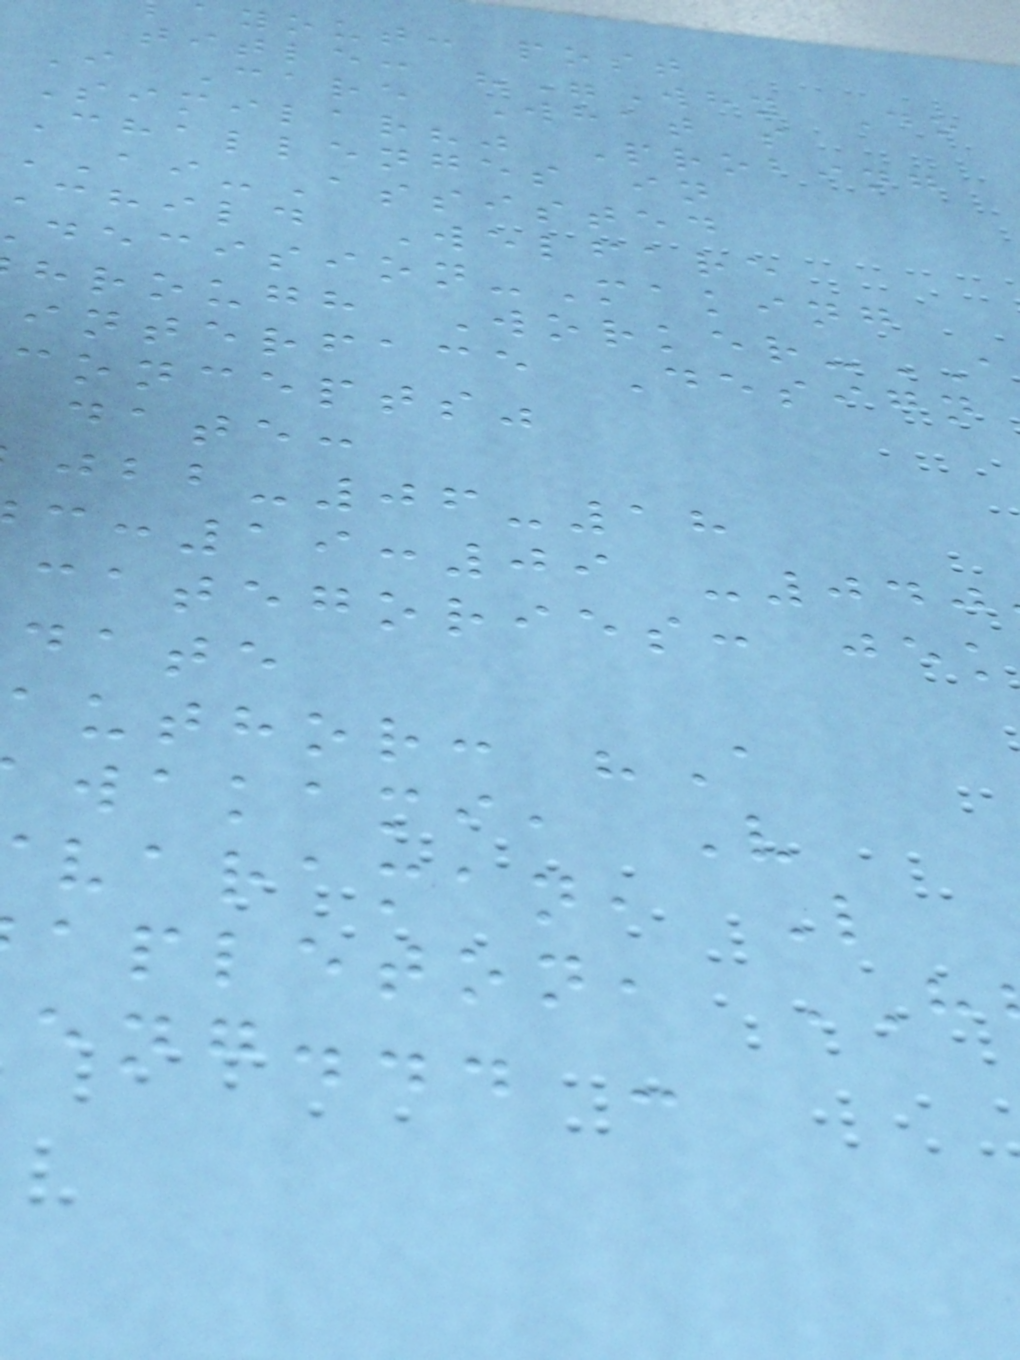yout: post
title: ""Why Do
I Care What s
Similar?" Probing
Challenges in
AI-Assisted
child Welfare
ecision-Making
hrough Worker-
interface Design
concepts"
date:
-06-18
:19:09 -040
categories: jek
date
author: "A
wakami, V
varaman, L
apleton,
eng... -
